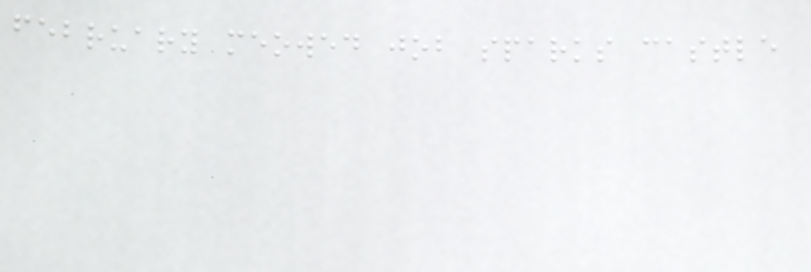february meowed job sparks castle
